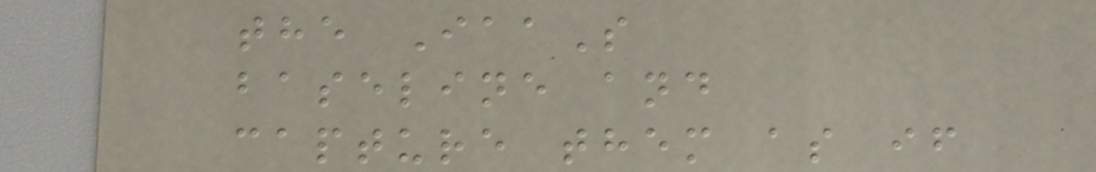the IaaS
baseline and
capture them as if
